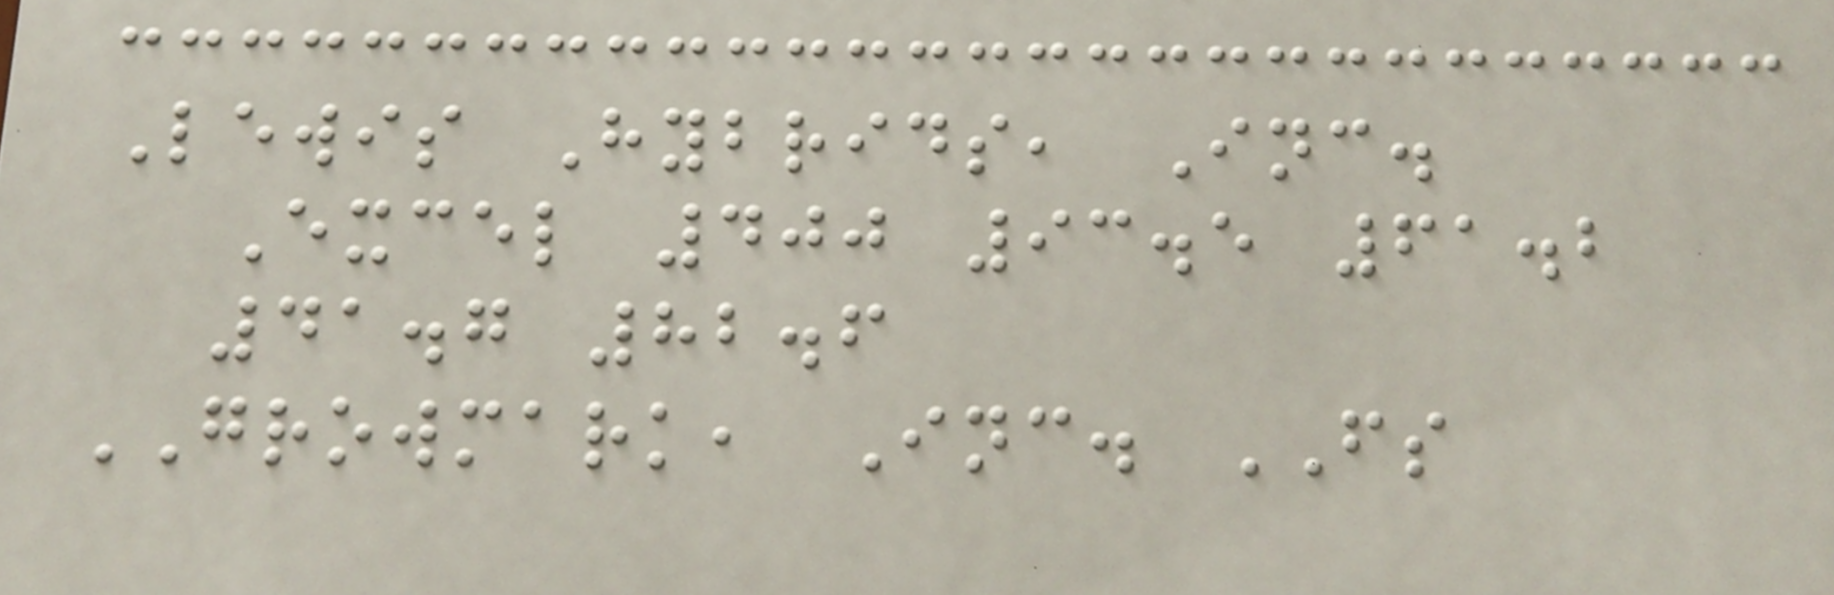Lewis Hybrids, Inc.
Excel 400 93.5 61.2
41.7 82.6
GROWMARK, Inc. FS
